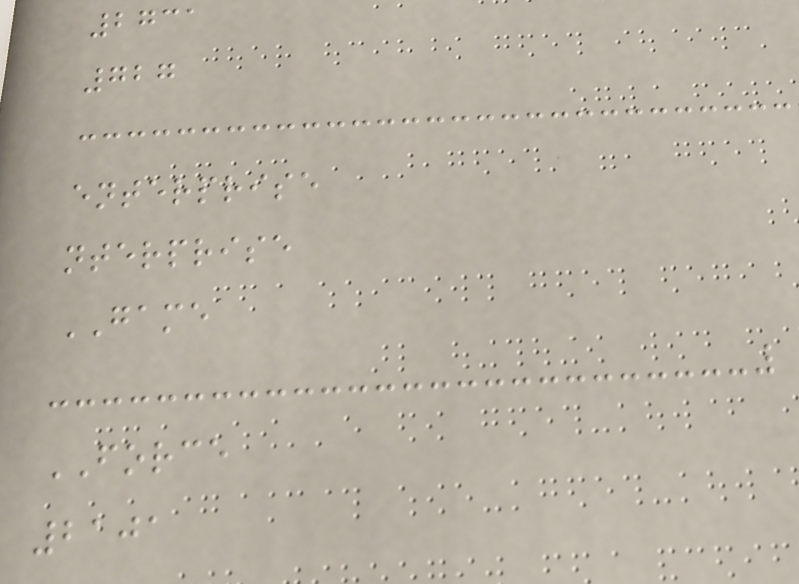2731
727
enterprise
nterprise
GAME
FORCE
2101
